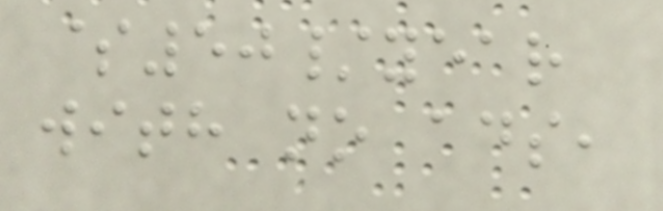$50/year
with no ads,
